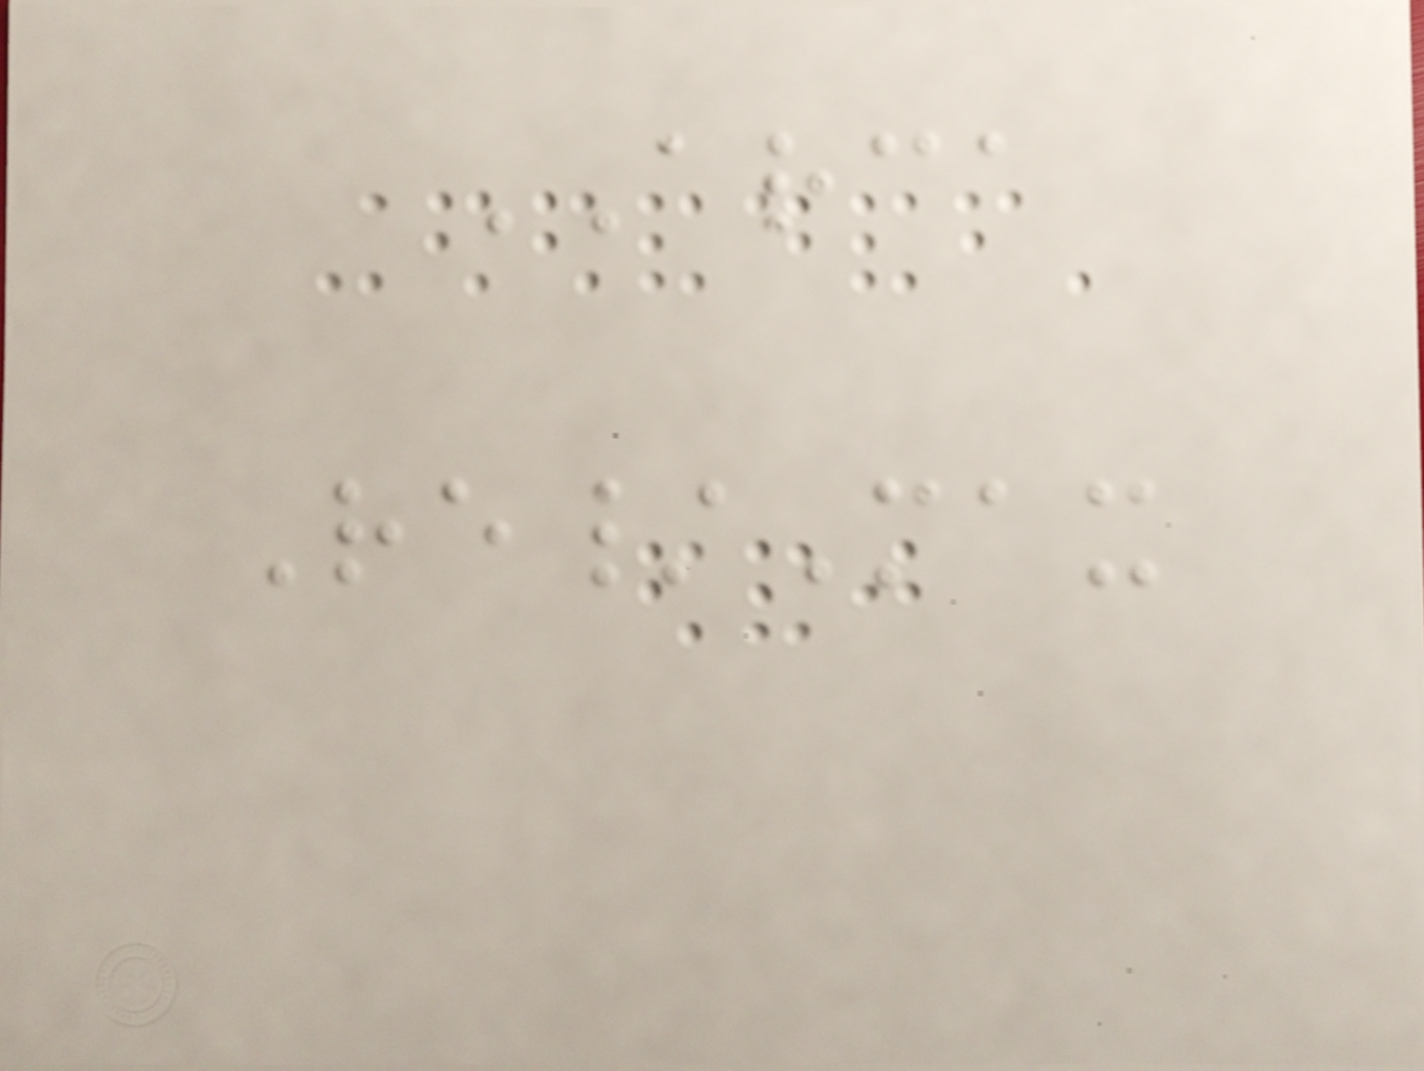ARCA
Re/Max
